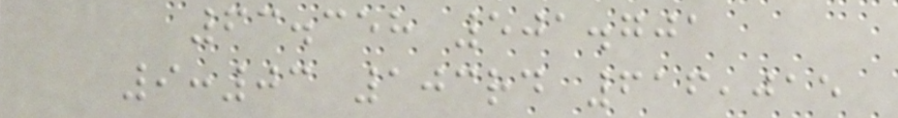63.358 501.701
9:03 103rd 616,015
